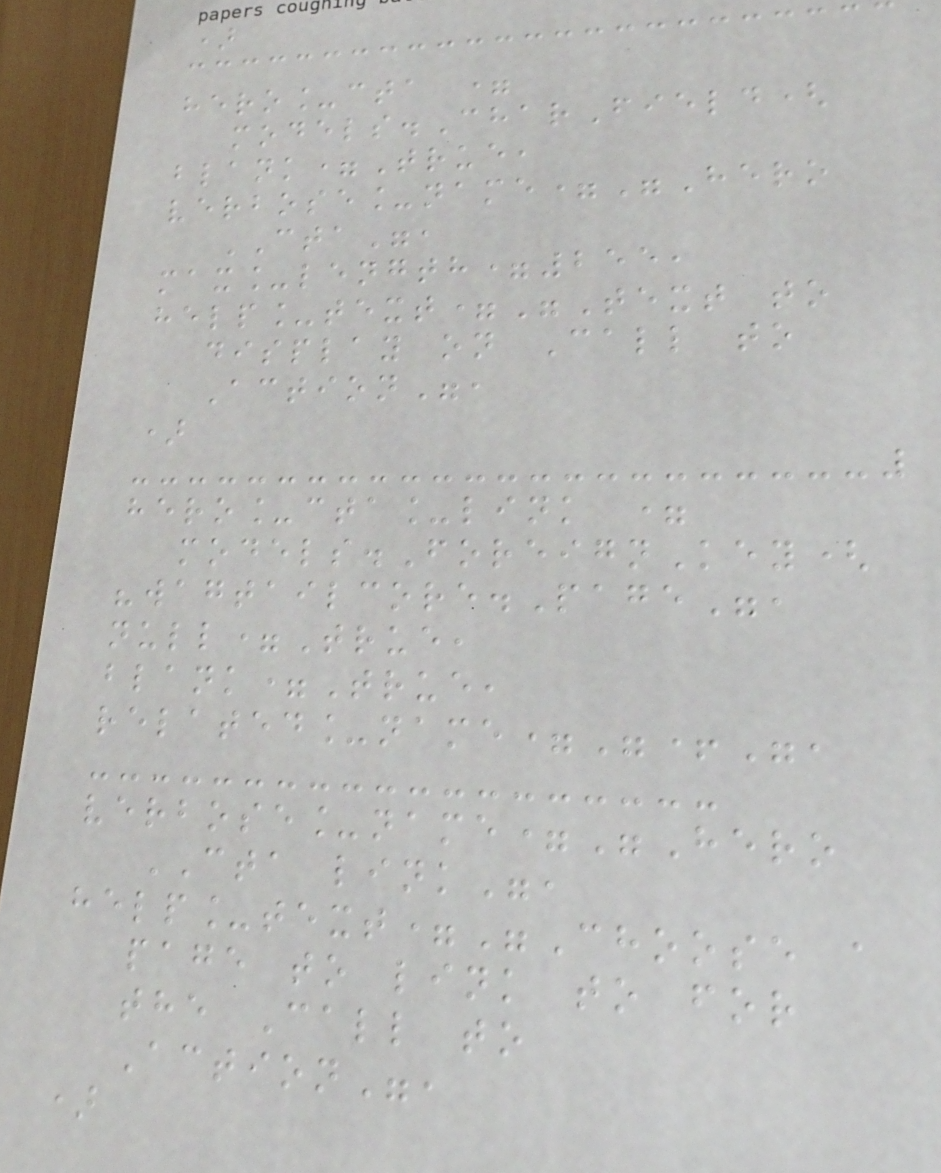)
hero_cta =
models.CharField(
blank=True,
verbose_name="Hero
CTA",
max_length=255,
help_text="Text to
display on Call to
Action",
)
hero_cta_link =
models.ForeignKey(
"wagtailcore.Page",
null=True,
blank=True,
related_name="+",
verbose_name="Hero
CTA link",
help_text="Choose a
page to link to for
the Call to
Action",
)
